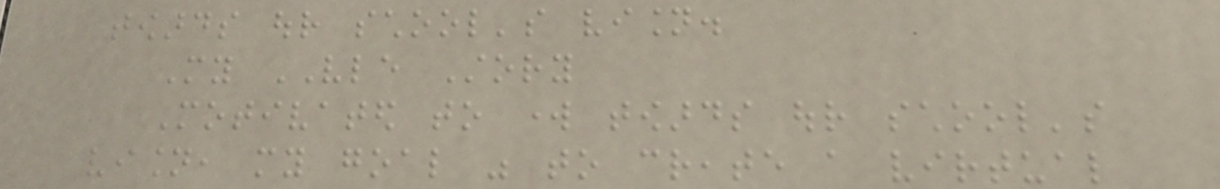towards our school's vision.
My VLE Story
Motivated to work towards our school's
vision, my goal was to create a virtual
